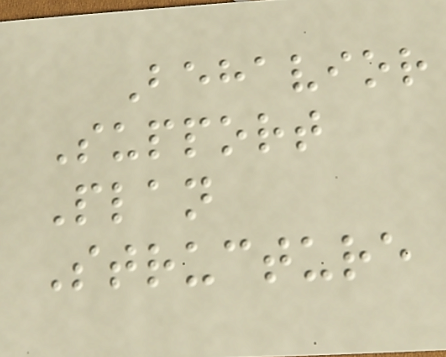Behavior
Support
Plan
Structure
